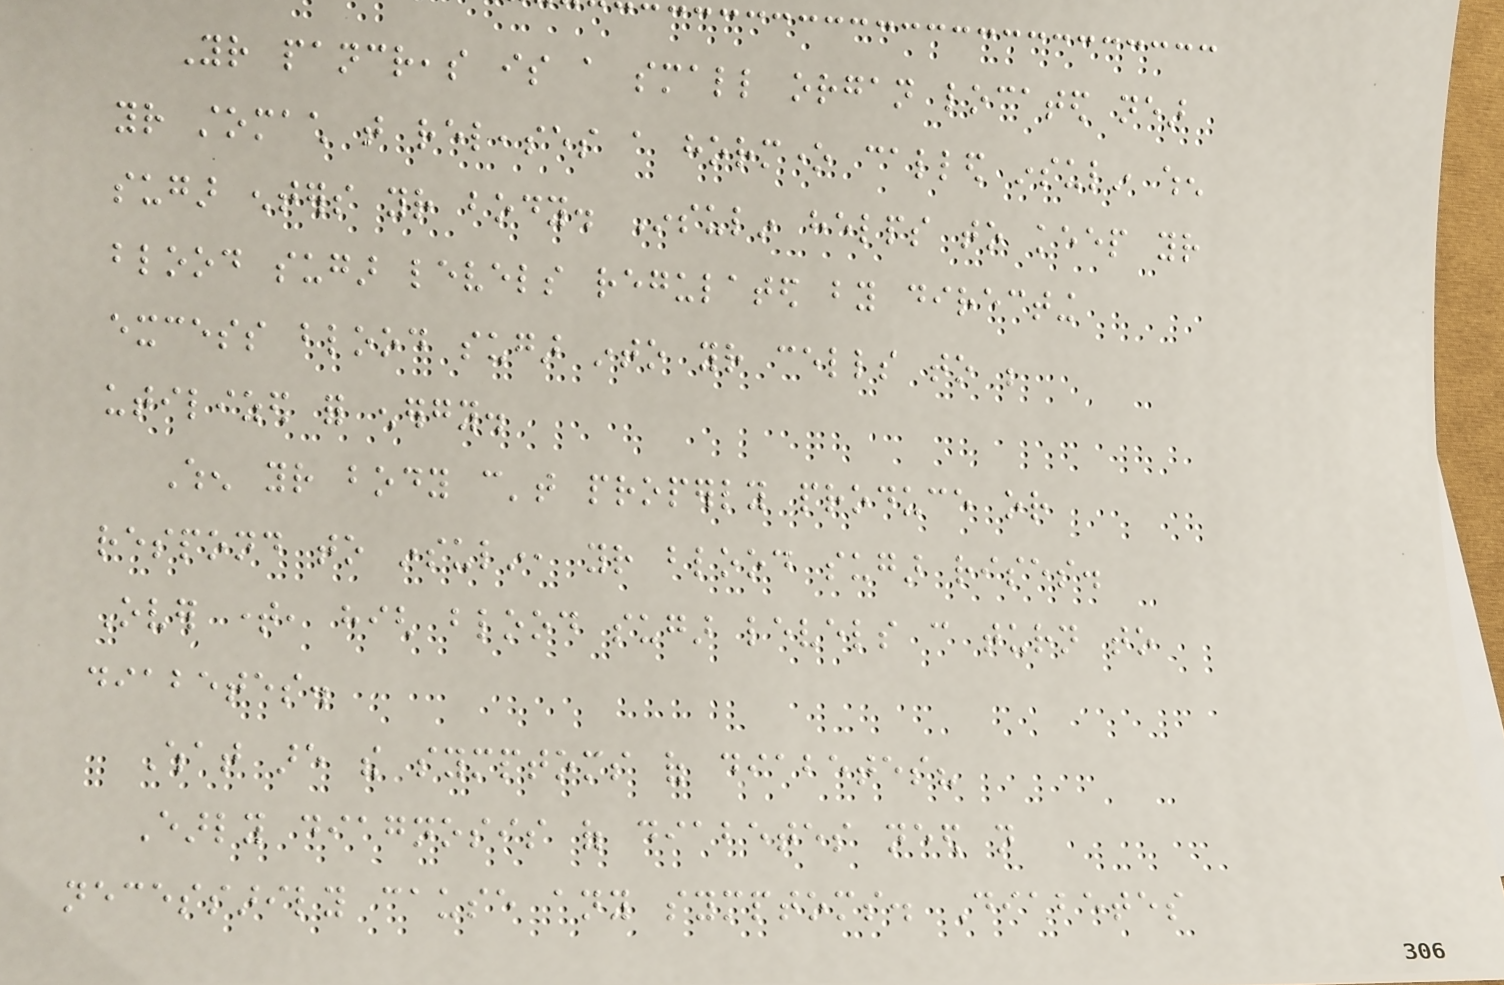Your pancreas is a small organ located near
your stomach that releases a hormone called insulin when
sugar enters your body. Insulin helps to keep your
blood sugar levels regulated by directing
excess blood sugar into your cells to be
utilized for energy.
When your body can't properly produce or
respond to insulin, your blood sugar rises.
Over time, high blood sugar levels can turn to
diabetes.
What are the symptoms of diabetes?
Early diagnosis of diabetes need not
necessarily cause any symptoms. Diabetes
